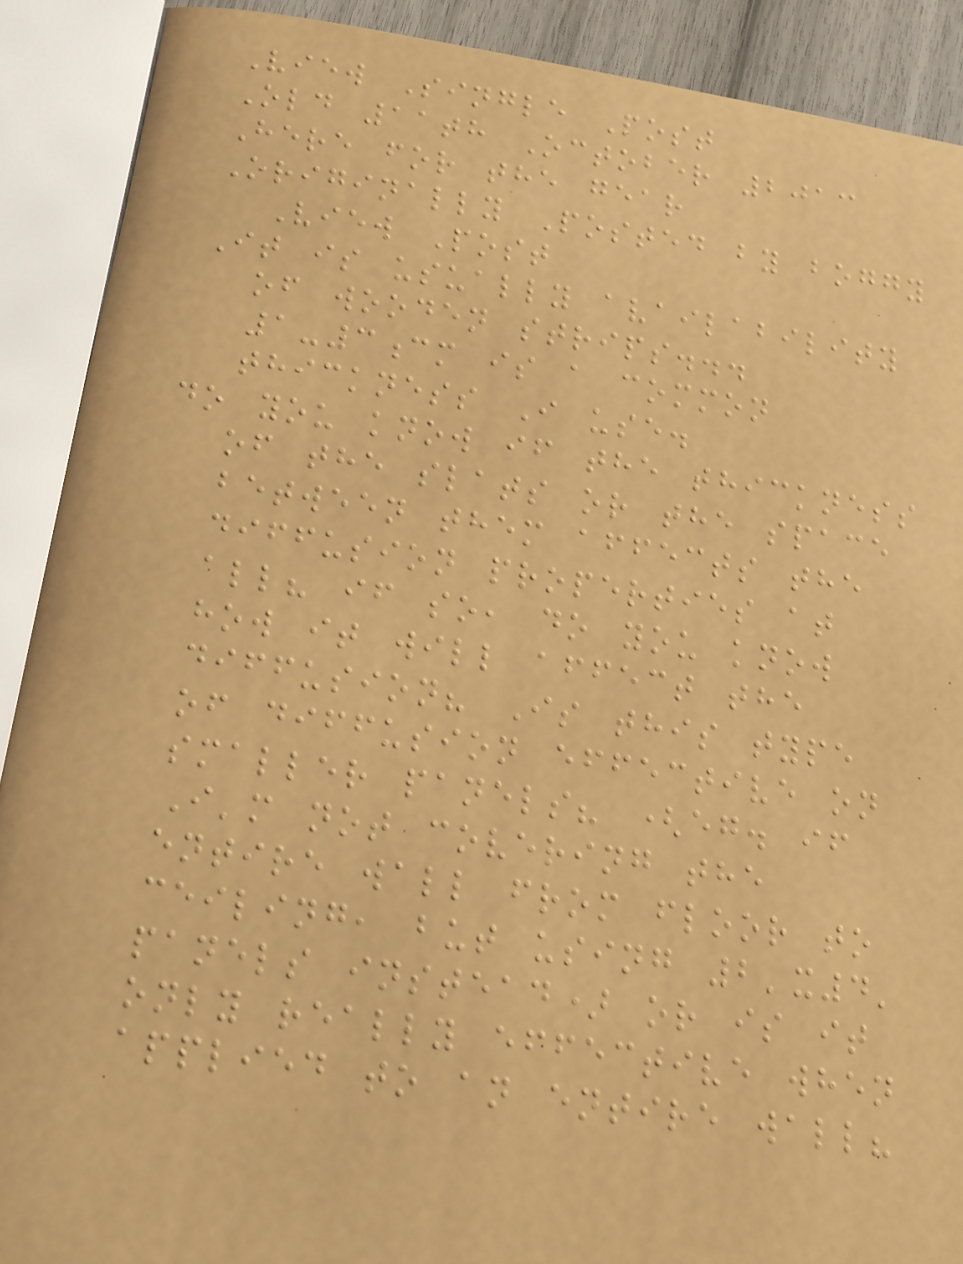View Single Post
Old 11th October 2013
Here for the gear
Originally Posted by boggy
View Post
It is usually availability
of wooden strips...
1-3cm is a common
thickness I use.
do you know if the thickness
of the slats or the space
between them affects the
diffusion properties at
all? if so, do you know
how it will affect the
diffusion? Is this type
of diffusion effective on
smaller panels? (eg. if
I'm not covering the
entire wall from floor to
ceiling, but using 2'x4'
panels instead) or is it
only really effective when
applied to an entire wall?
